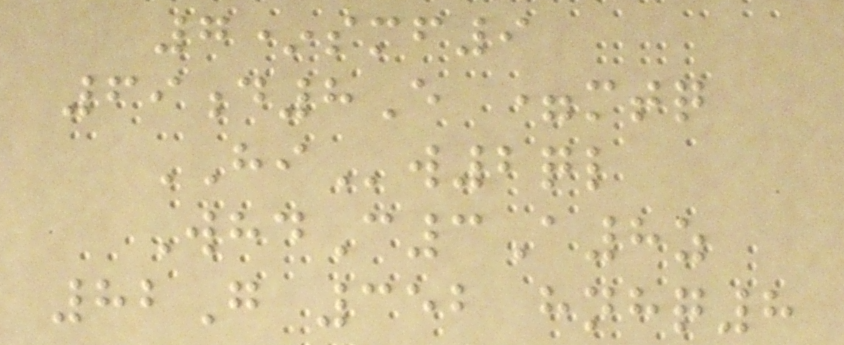7*smf9
69d8E =mtq
HIw2ql
WhdC3A8z
82G 352 hnhq8
